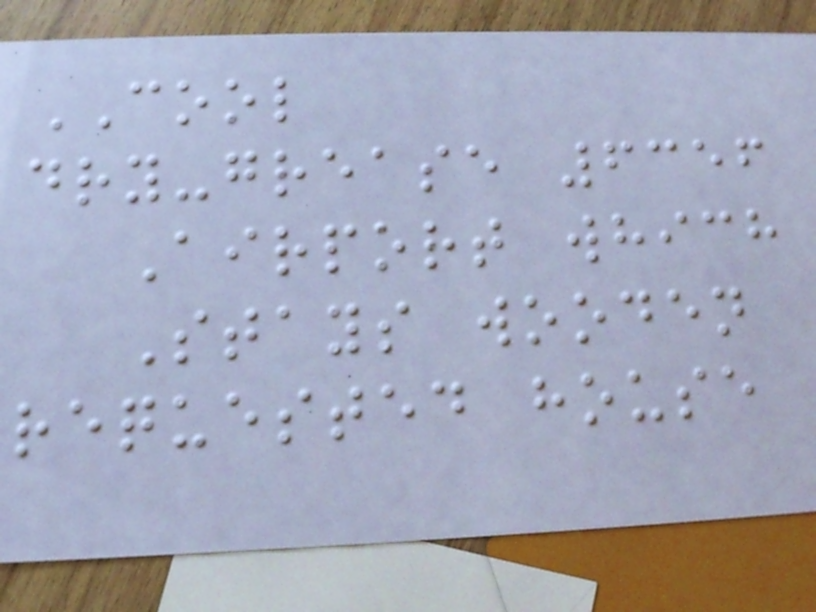COOL
dry-grease 6356
Airport which
Stays wooden
requested house
